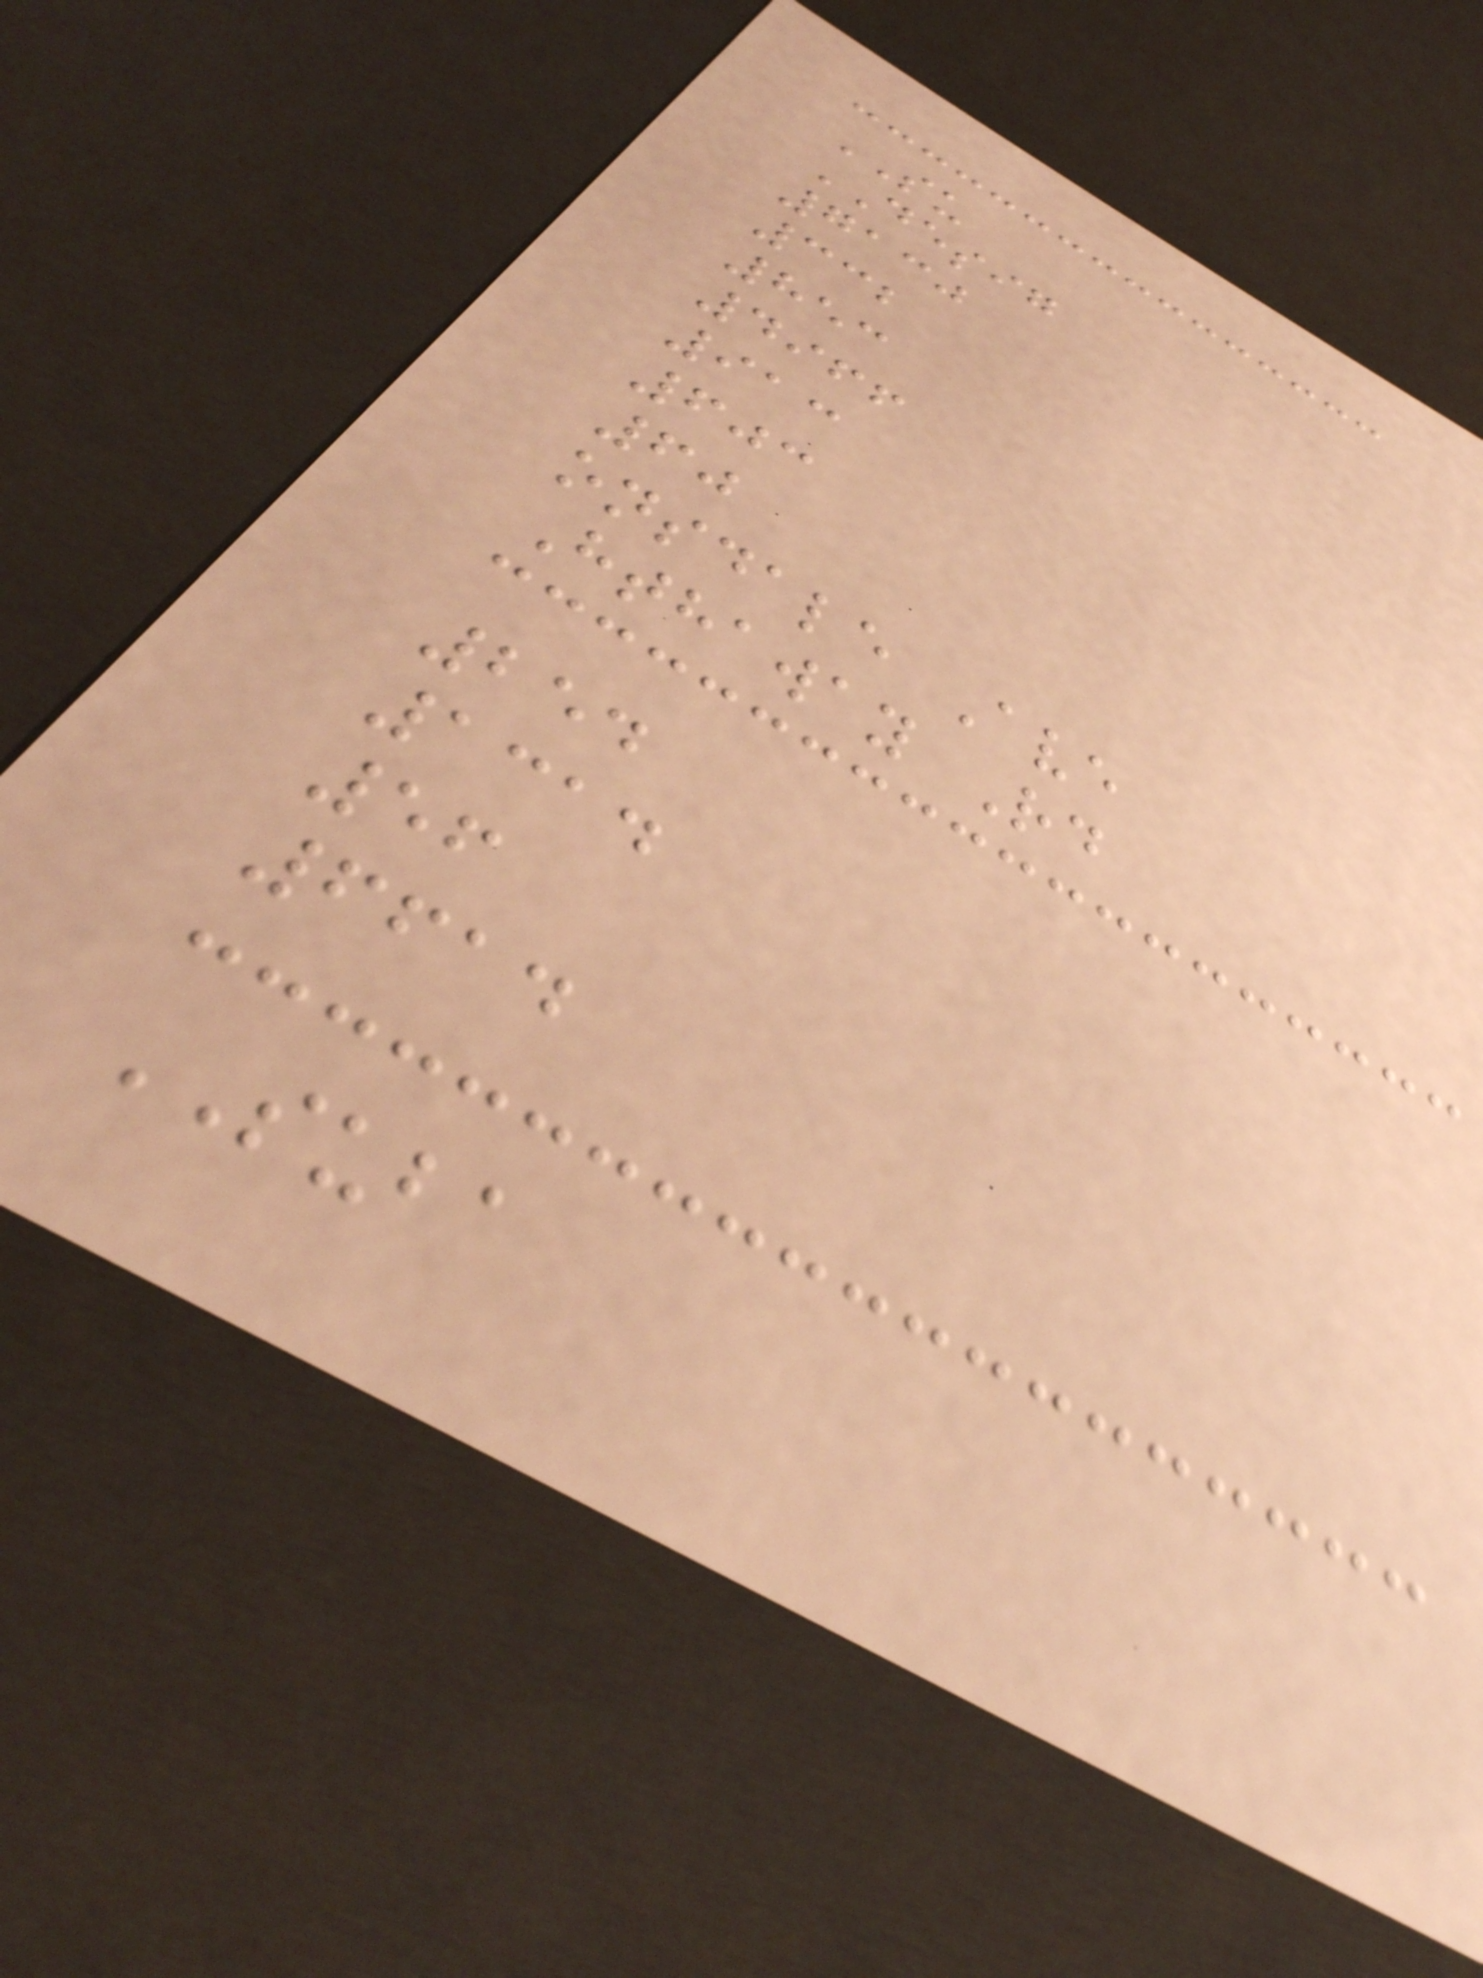SU
DESIG
7130
332
853
4966
913
603
60
onsdale Ave
Hthaway Rd
254
1314
56
6614
SUBA
